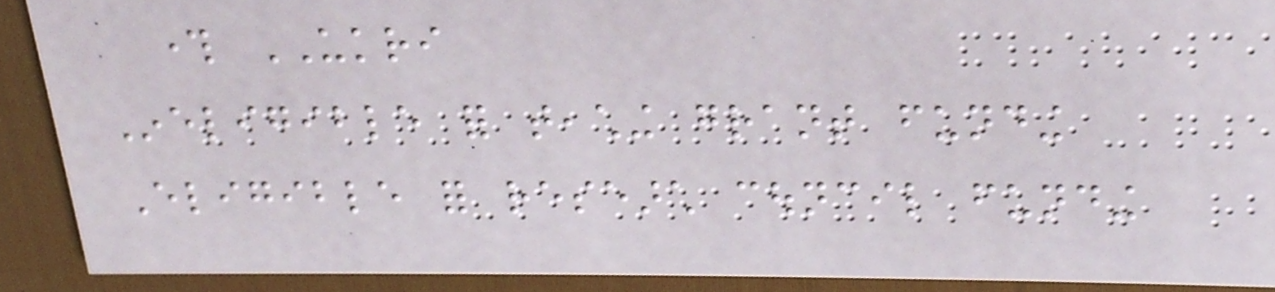through UKRI
Ineligible for teaching grant funding
Eligible for research council funding
